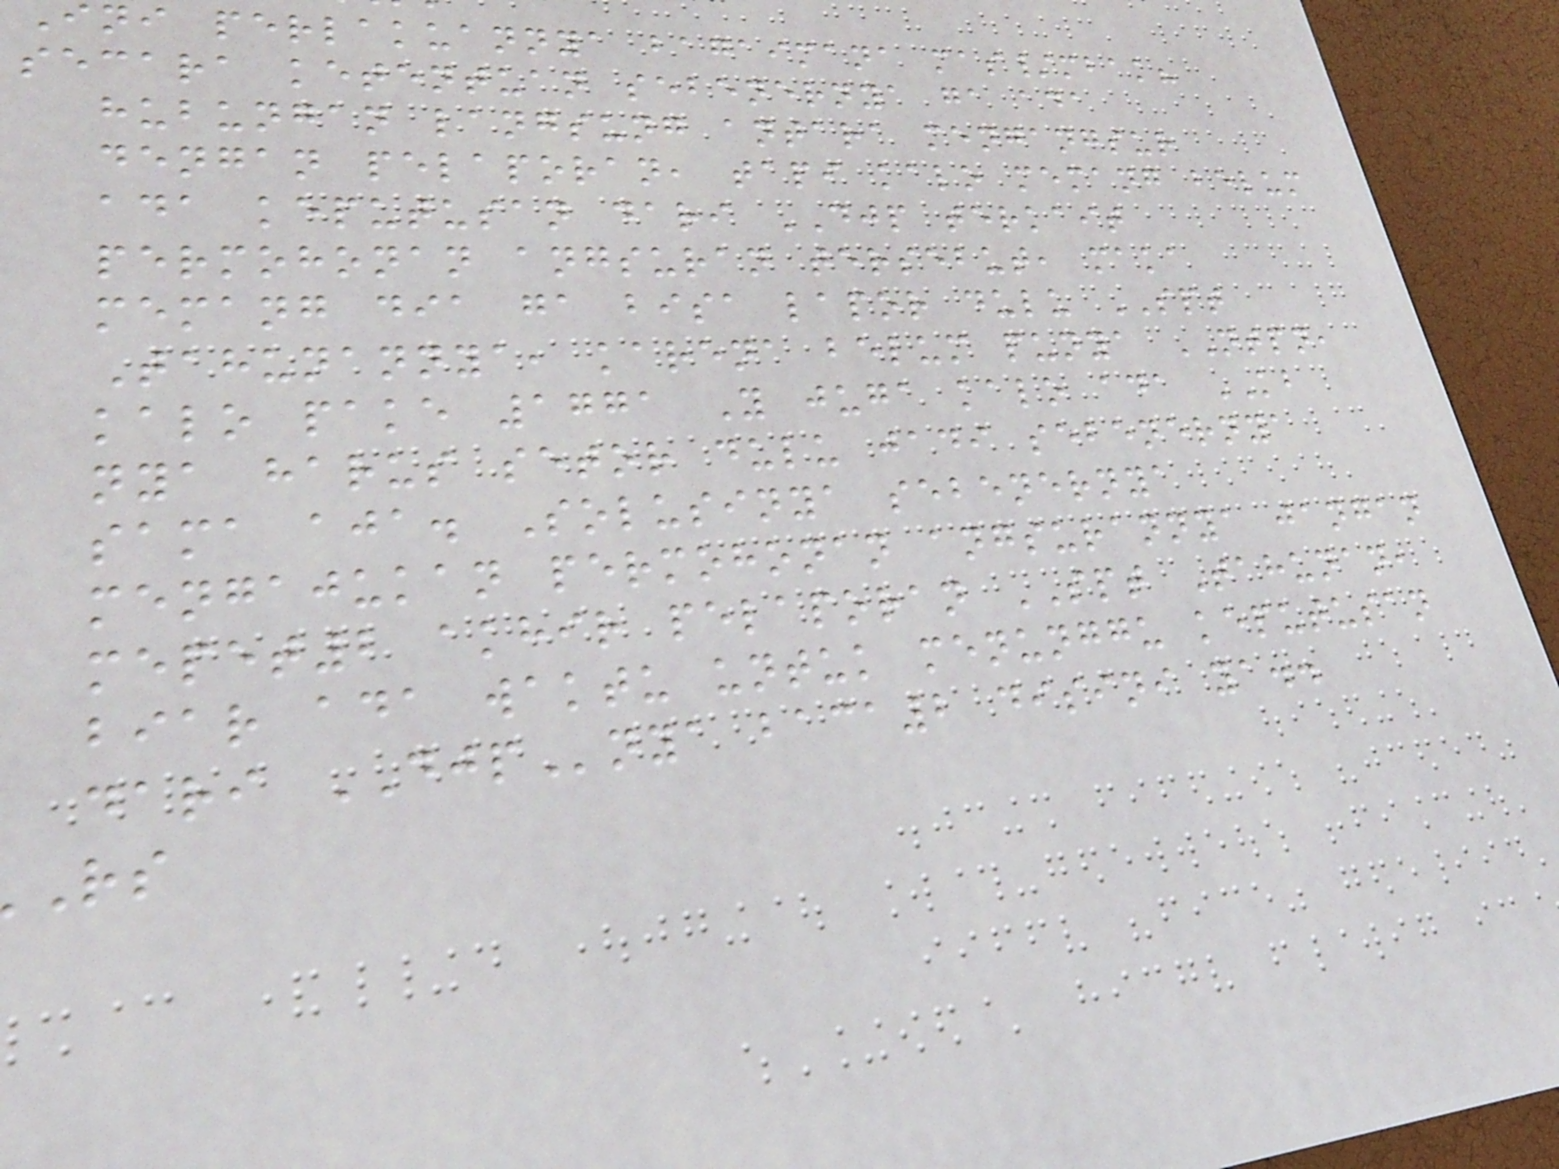ni perlakuannya bagaimana mas/mbak?
secara ketentuan sebenernya ga ada
hubungan langsung antara mengangsur
dengan pelaporan, tapi kalo memang belum
ada keputusan dari DJP terkait
permohonan angsuran tersebut, maka
memang dia ga bisa lapor dulu SPT
Tahunannya, karena belum punya NTPN,
kalo pake 1771 Y juga kalo ada KB
nya harus setor dulu jadi sebenernya
sama aja. Solusinya sebenernya
mengajukan permohonan angsurannya jangan
mepet2 akhir pelaporan SPT Tahunan,
biar ada waktu untuk menunggu keputusan
dari DJPnya baca2 disini ya..
